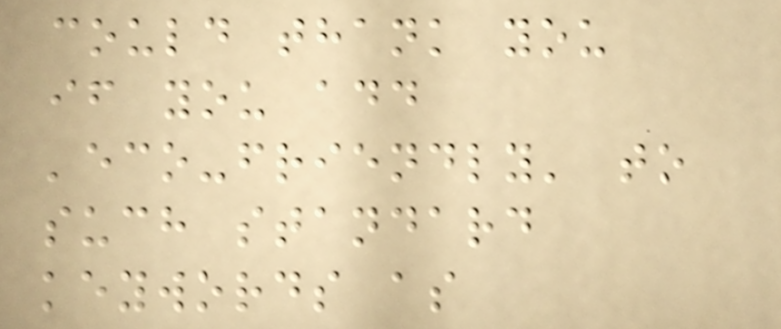could thank you
if you add
'eco-friendly' to
such standard
keywords as
